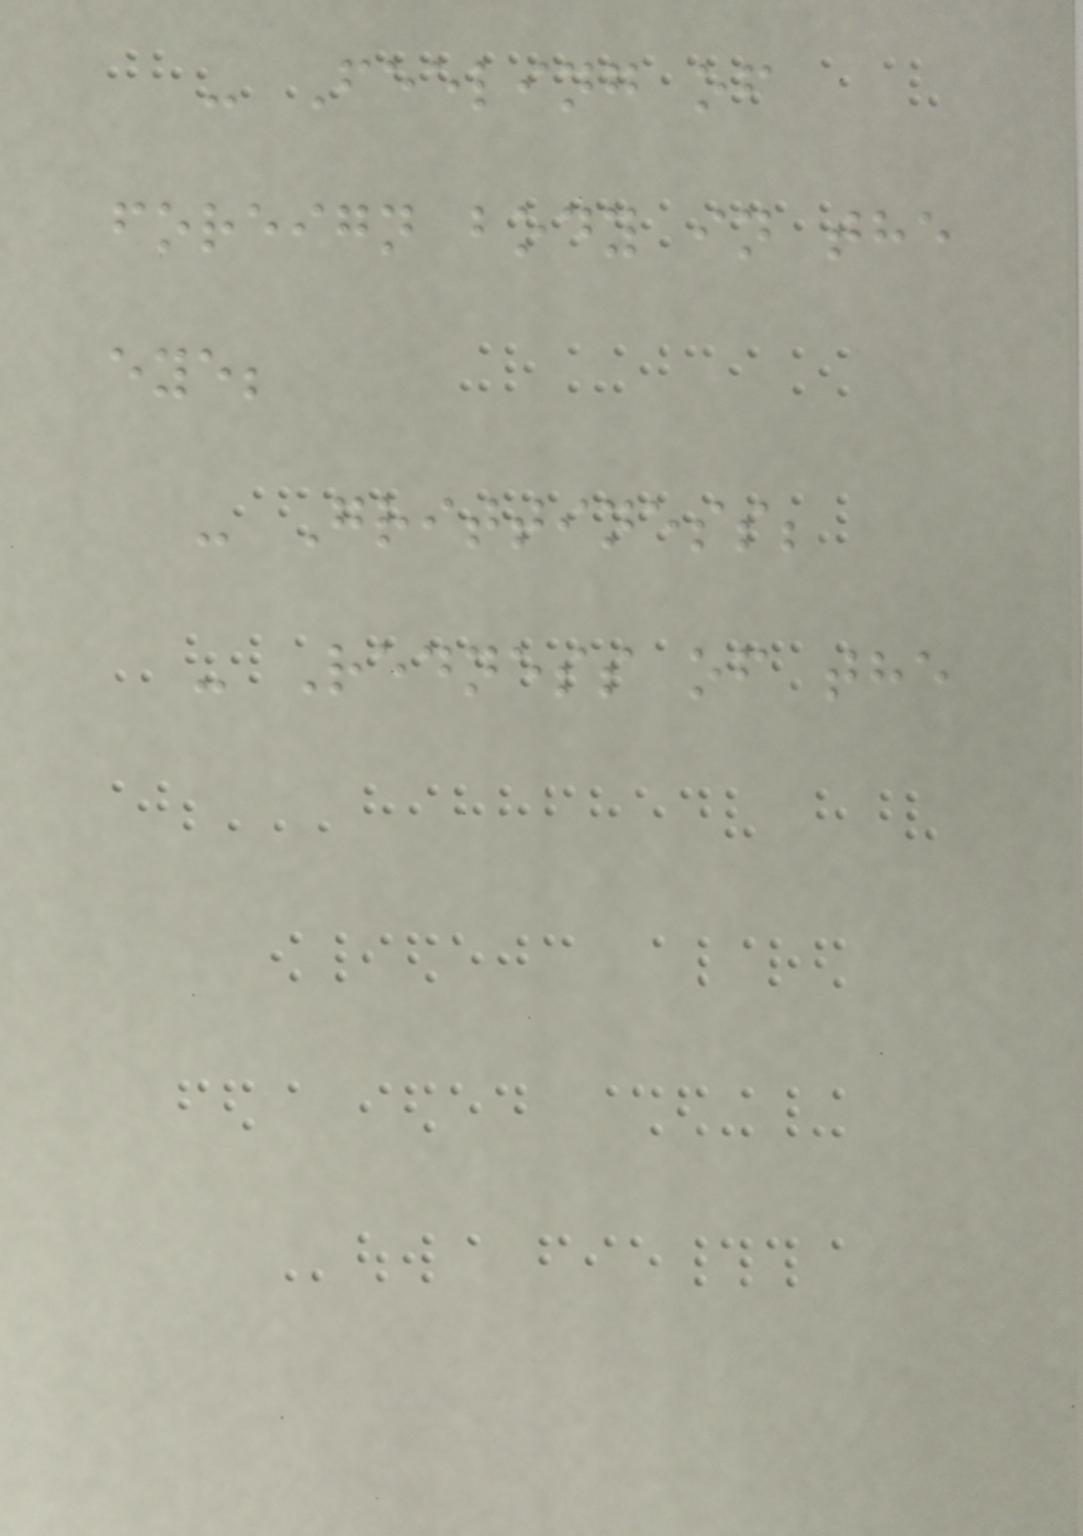- Feeling of
foreign body in the
eye;
- Grittiness;
- Redness of the
